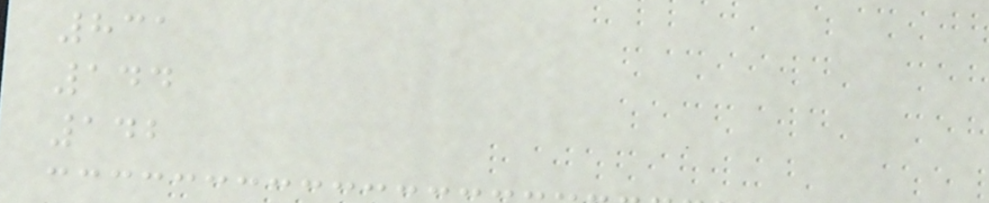831
144
142
